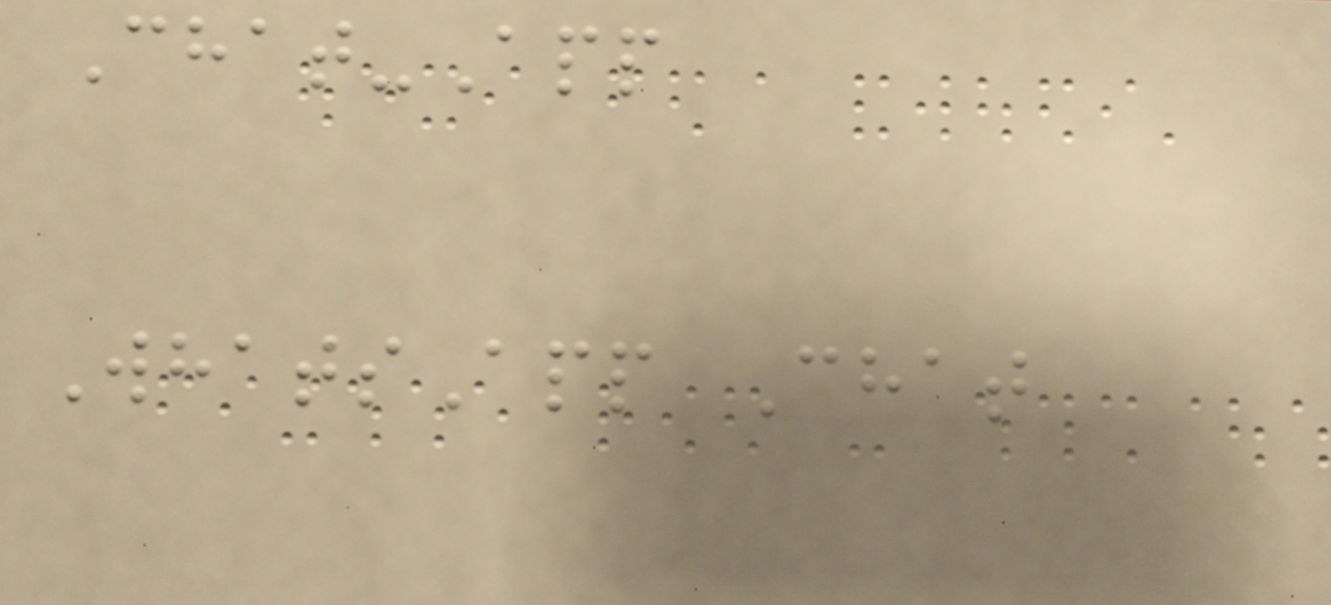Chat-App
WhatsApp Chat
